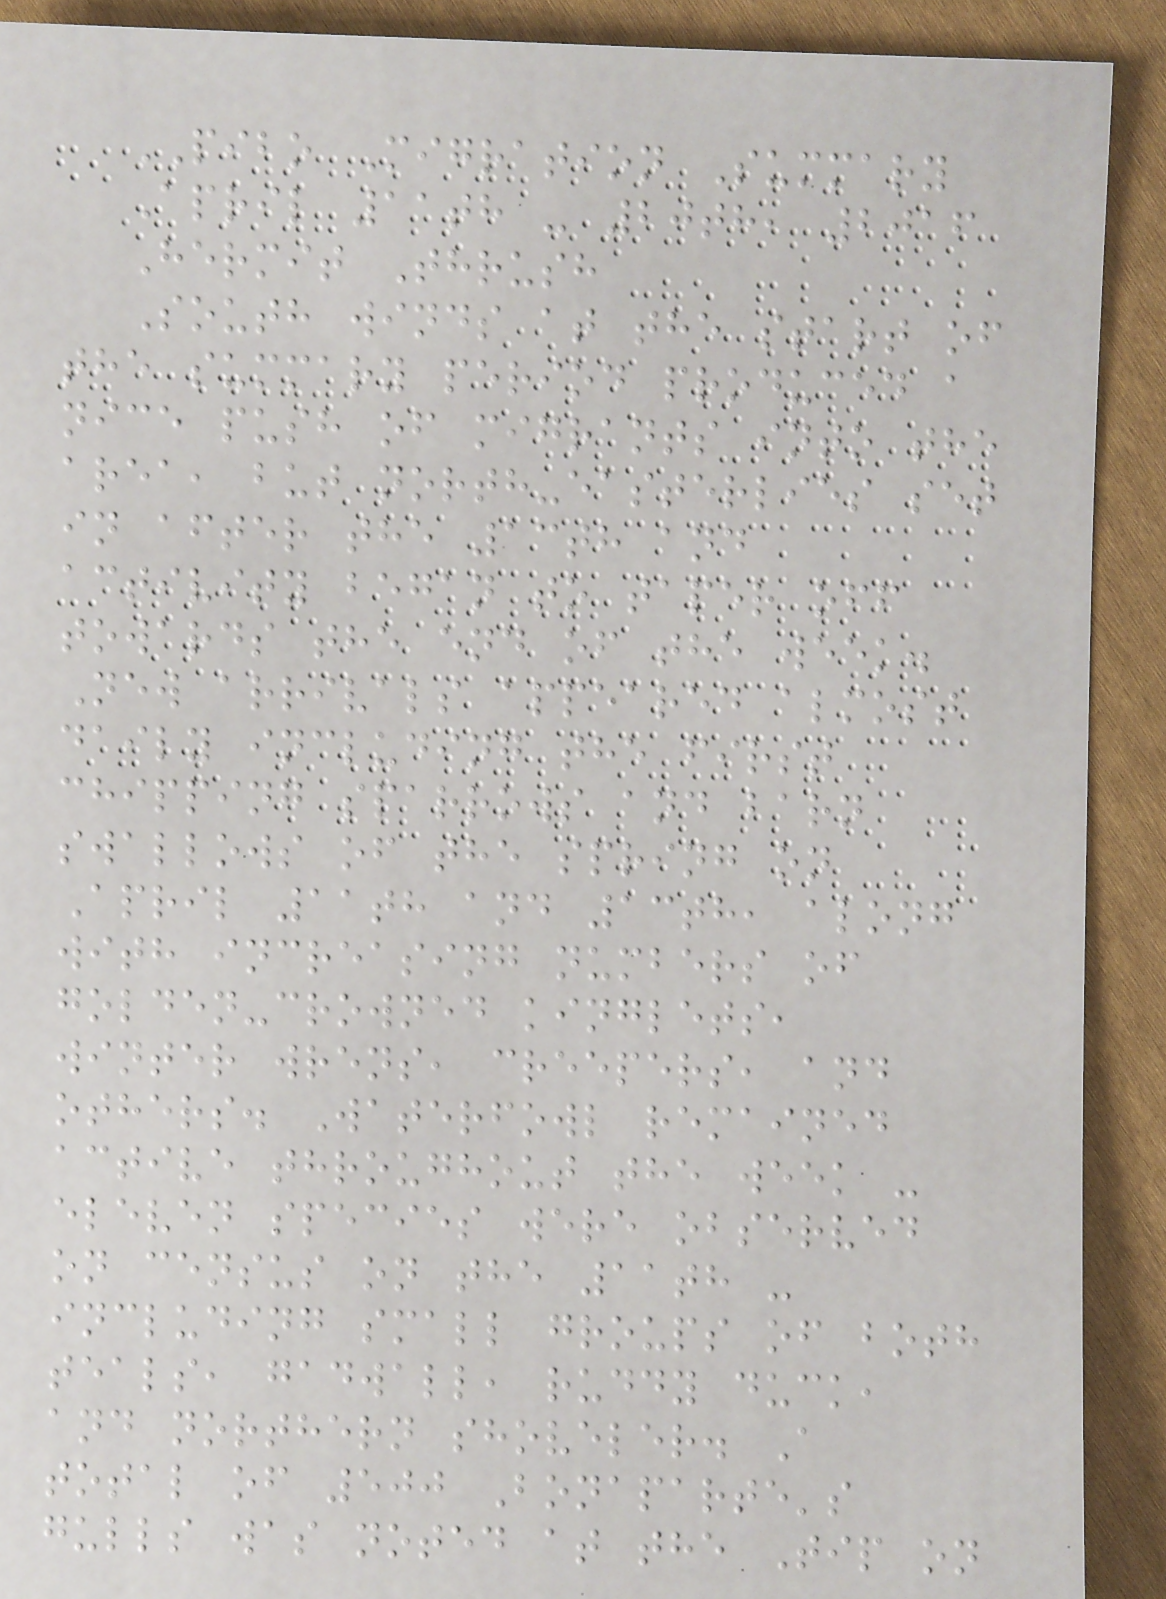PIBO Migration Summary
April 11th - 20th, 2016
Hermit Thrush
South winds at the start of
the summary period produced a
nice push of migrants into the
area, but north-easterlies set
in after the 13th and
activity began to taper off
towards the end of the week.
New arrivals appeared almost
daily including the first
chipping sparrows and barn
swallows of the spring on
April 11th and 13th, along
with increasing numbers of
golden-crowned kinglets,
winter wrens, creepers, and
others. Waterfowl remained
active throughout the week -
eleven species were observed
on census on the 11th -
including small groups of both
teals, gadwall, ruddy duck,
and northern shoveler. A
total of 500 Bonaparte's
gulls was noted at the Tip on
